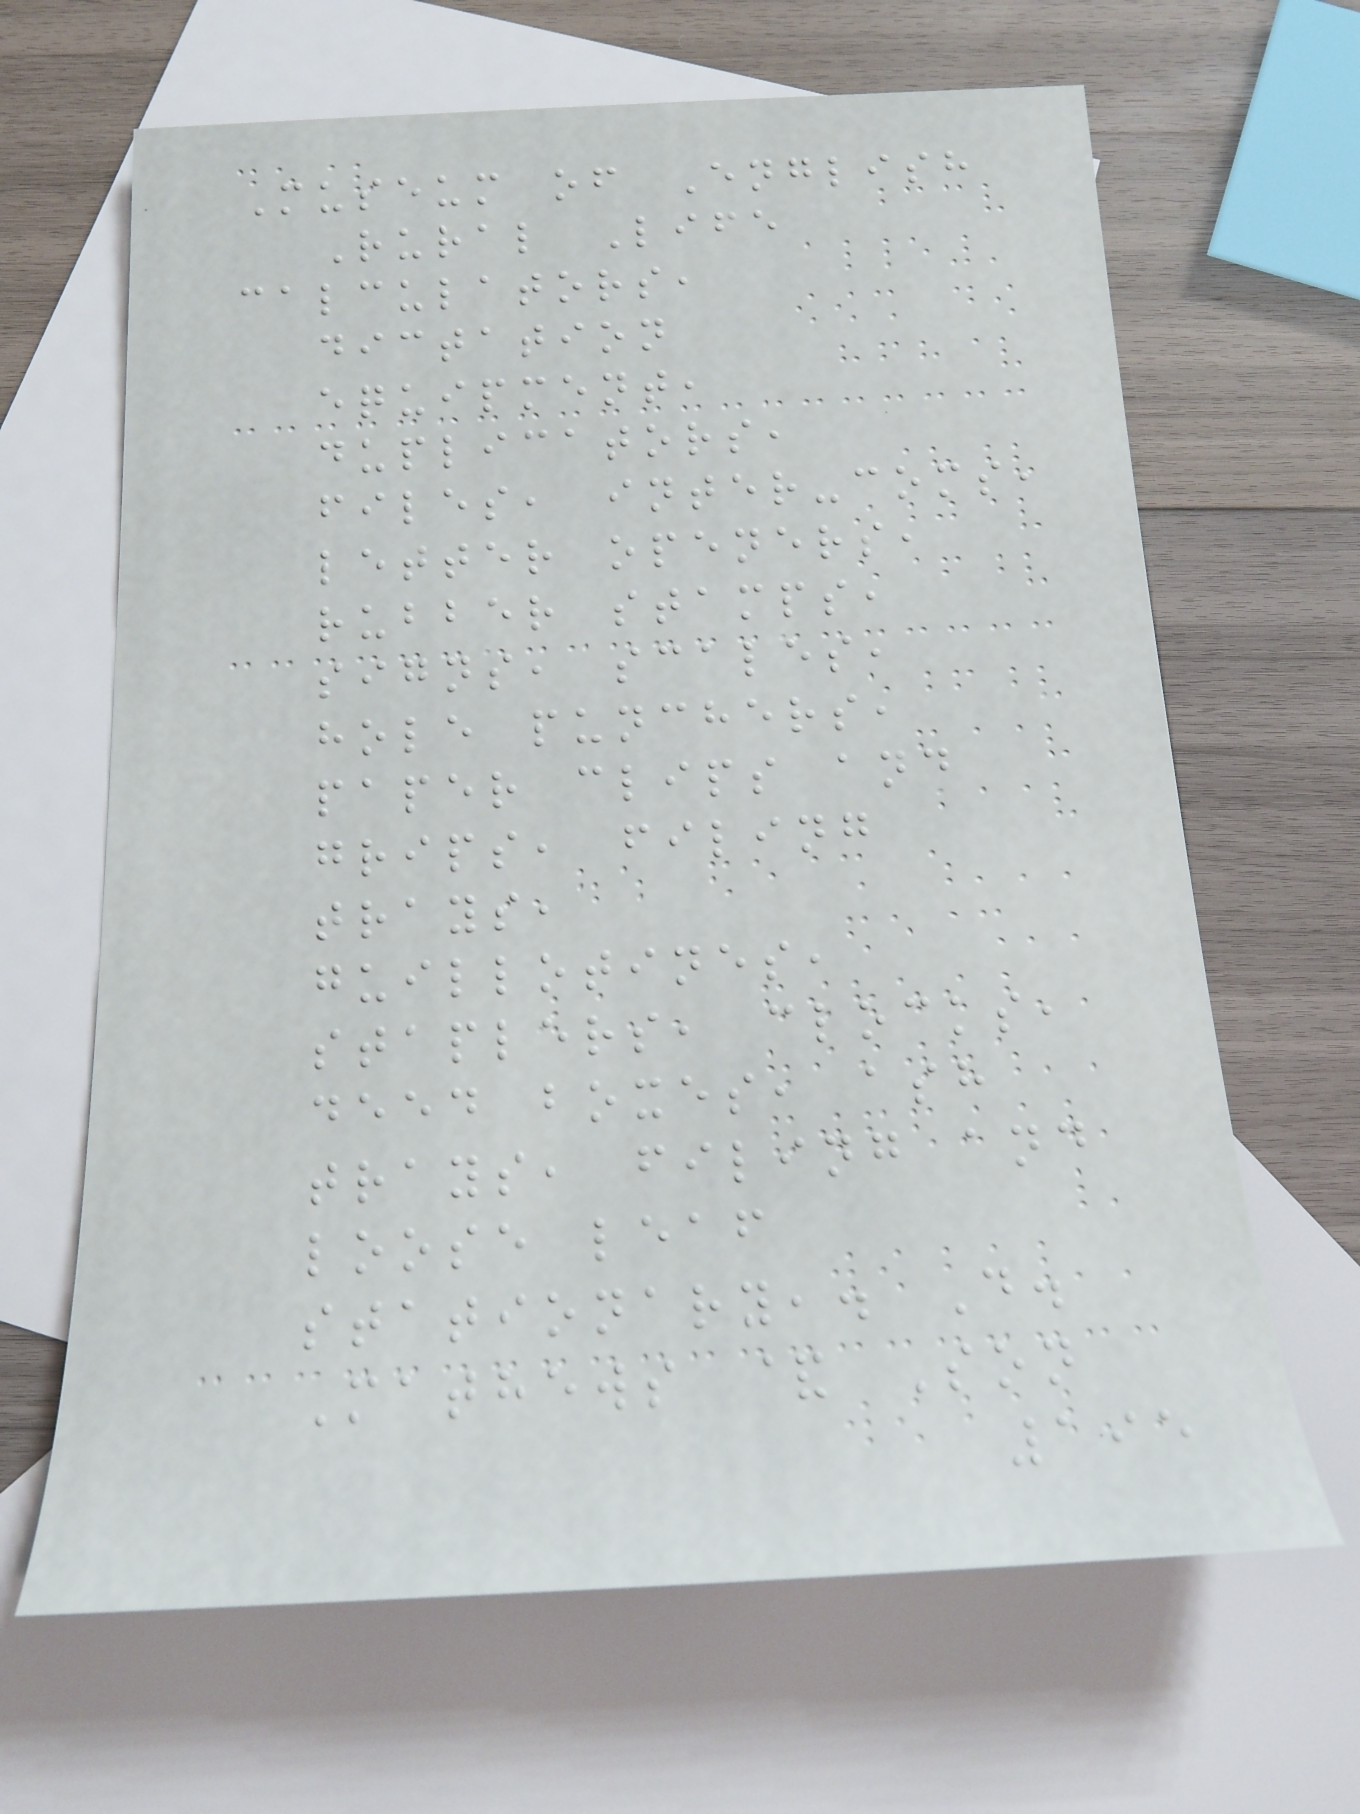Museum of English
Rural Life
calculators,
dictation
equipment,
duplicators,
files, inter-coms,
letter openers,
rubber stamps,
signs, scales,
hole punchers,
paper clips and
grips, filing
trays,
guillotines,
staplers, clocks,
deed boxes, ash
trays, filing and
loose leaf
stationary,. D.
Mathews & Son
195
